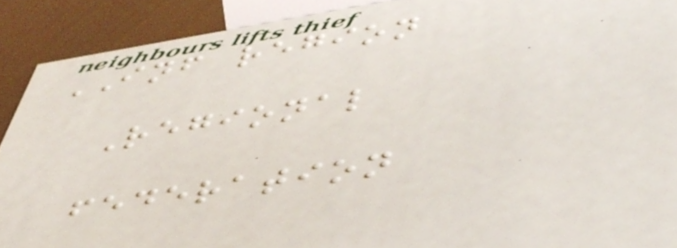INF region
Regional
federation
